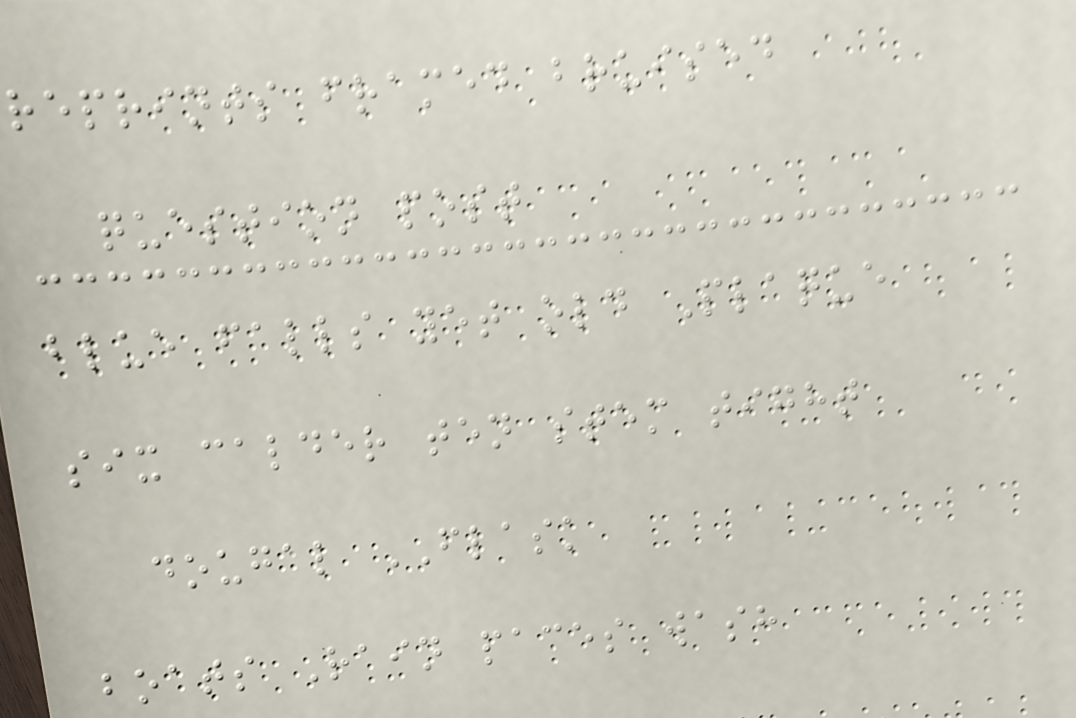reprints framed bruised
question post
blue falls yet old Plaque
six calder ten stem tight
dougal FLASK
boats Rain paces wash
